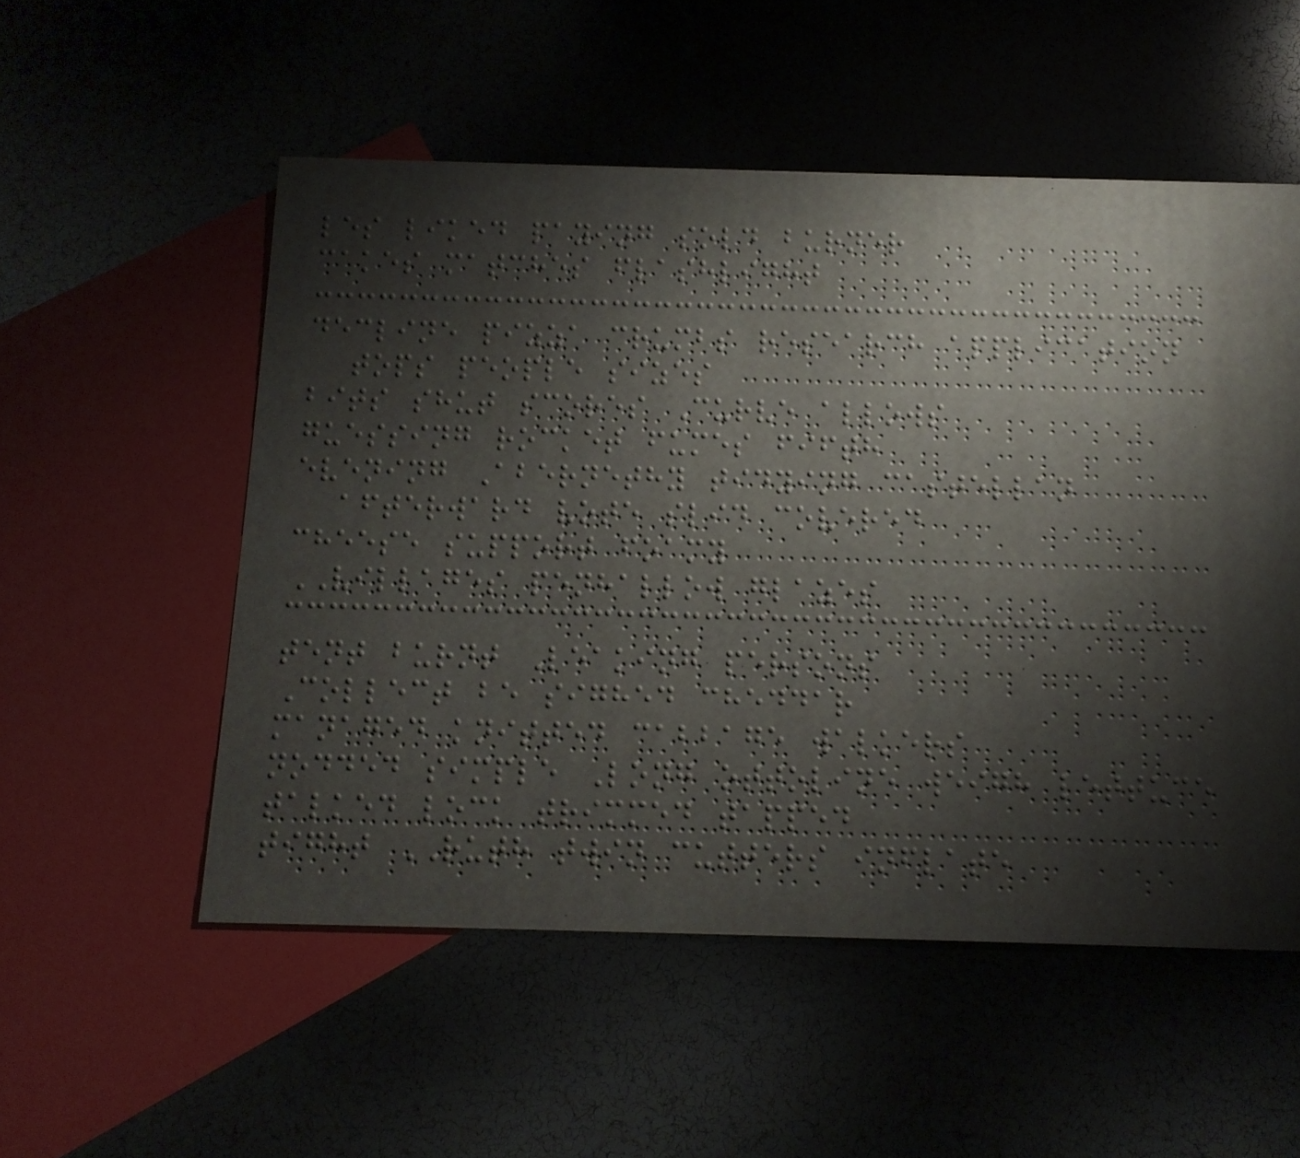les liked paying sold burner
cakes matches flashlight
decline pizza crumbs research application
tops people sizes
bits shut scores Curve allows
guessing rocket fumes fifth
evening Abernethy tidying castellan
afterward vote slid covered
cheese support foamy
VILLAGES penhallow glazes
tent burnt Leaking persons
Collect be sighed cheddar
managed knitted cabbage walkers
nodded simple Long ottoline weigh lettuce
talked lock trimmed tapped
tight RUTH twin cutters inflate
